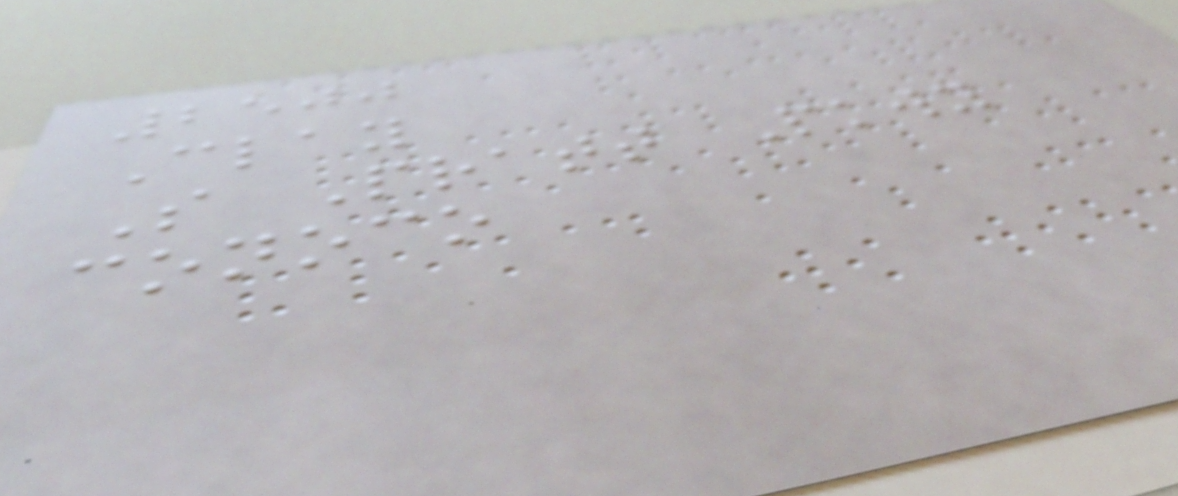2500
Clay
S Pratt Pkwy
conoco
